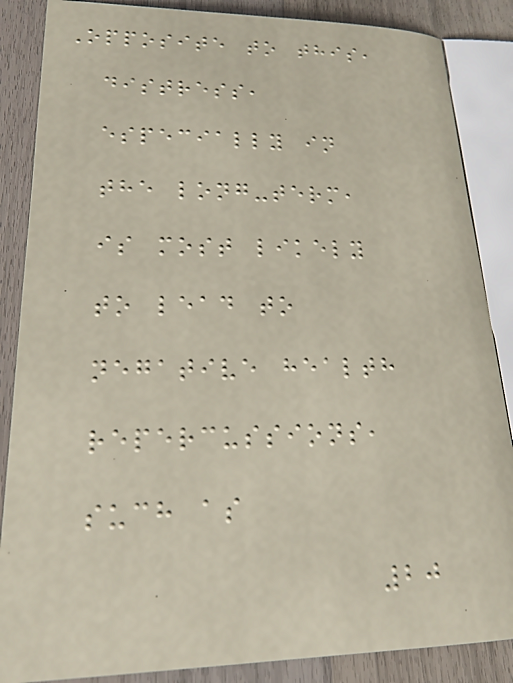Opposite to this,
distress,
especially in
the long-term,
is most likely
to lead to
negative health
repercussions,
such as
20
